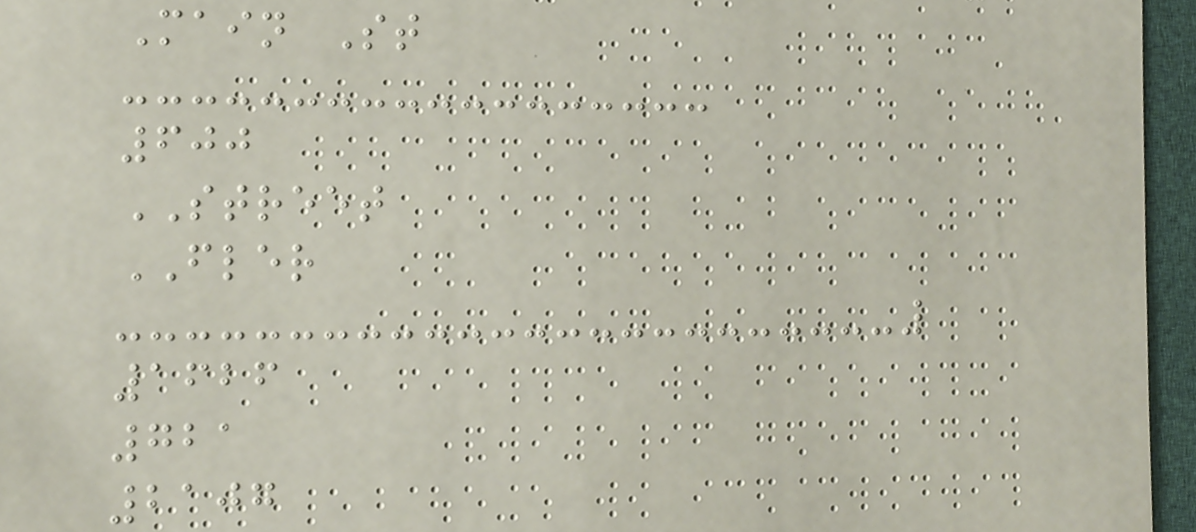Main St
600
STREET
FLER
1626
721
2107
